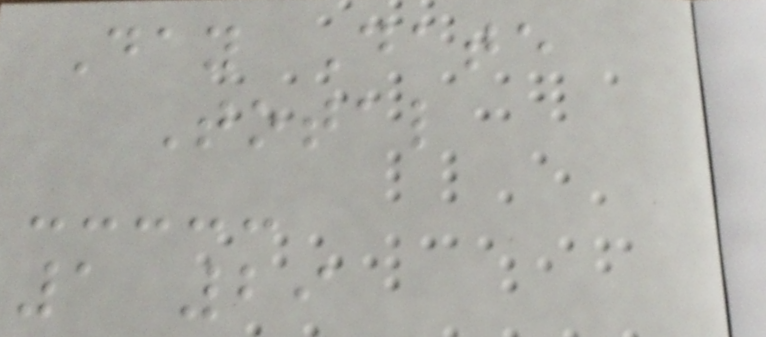Day Date
Total
1 29
